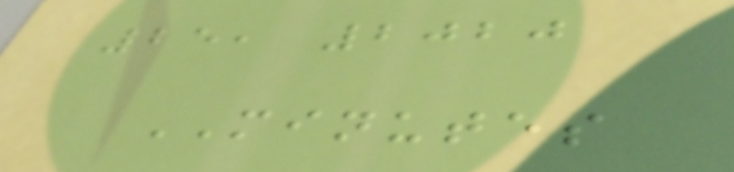25, 2020
MINUTES
